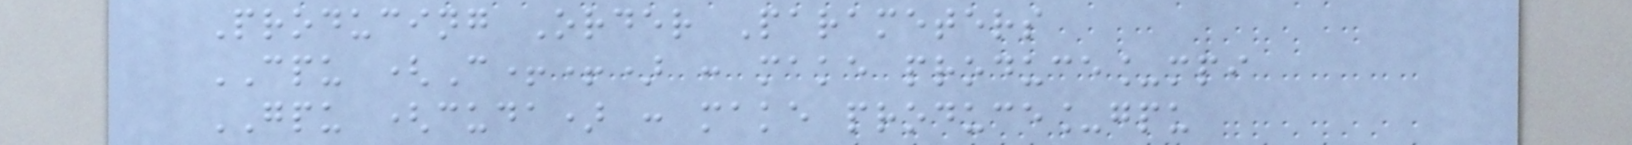Producing Order Parameters
CPU (C++) : make produce_mpi
GPU (cuda) : make produce_gpu
